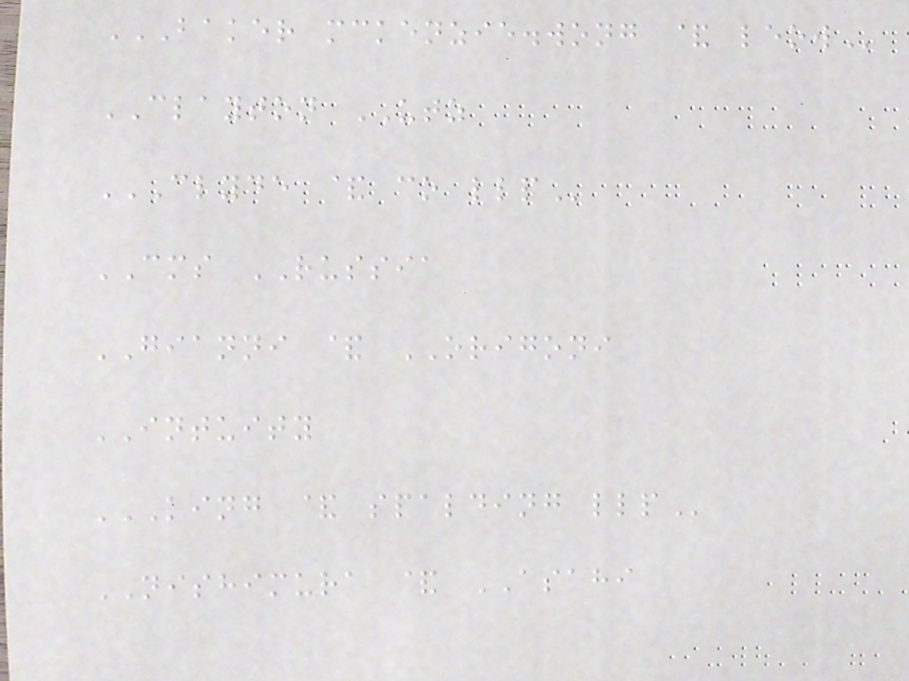BAKER MCKENZIE.WONG & LEOW
CLAYTON UTZ
CLYDE & CO LLP
CMS RUSSIA
GIANNI & ORIGONI
INTUITY
KING & SPALDING LLP
NISHIMURA & ASAHI
